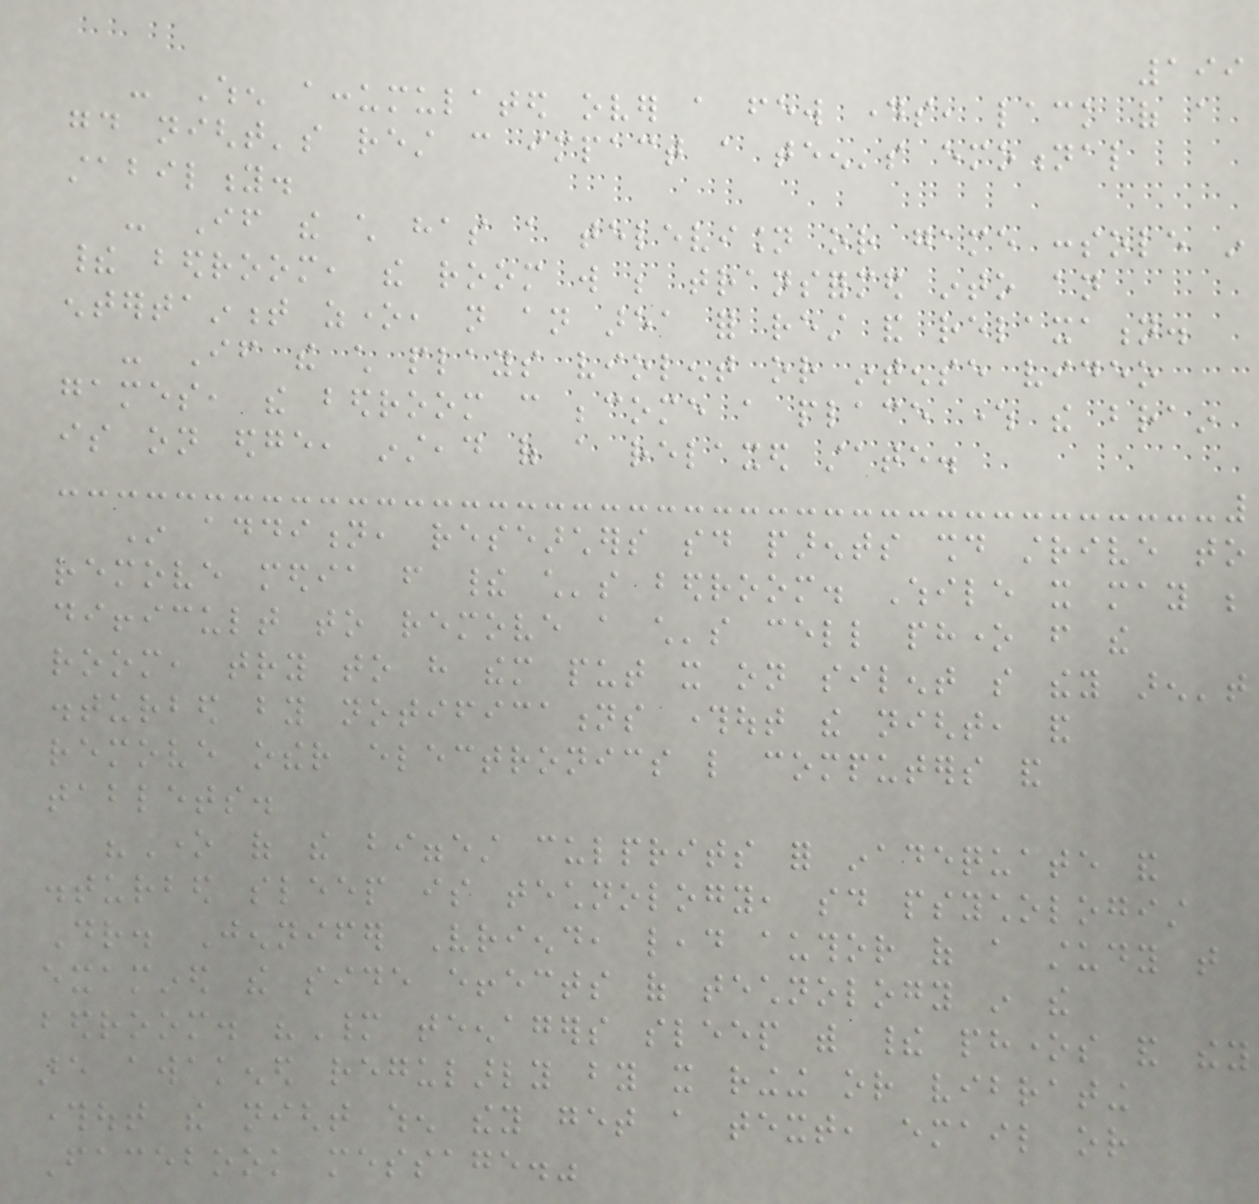199
- When accumulated over a few days, lack of a
good night's rest can impact a teen's emotional
stability.
- If the child has a television or game console in
their bedroom, the room will be transformed into an
entertainment zone, not an area for rest and relaxation.
- If the child plays violent or intense video
games, the bedroom can become a place where the brain
is on edge, instead of a relaxed state.
In addition, researchers said parents should strive to
remove media from their child's bedroom. While it may be
difficult to remove a child's cell phone from the
room, try to have them put it on silent so they aren't
disturbed by notifications throughout the night, and
remove other electronics like computers and
tablets.
"One of the biggest culprits for inadequate and
disturbed sleep is technology, said psychologist
Dr. Jennifer Vriend, lead author of a study that
examined the side effects of technology in the
bedroom. "Many teenagers sleep with their phones and they
are awakened regularly by it ringing or vibrating
throughout the night when they get a text, email or
Facebook message."
